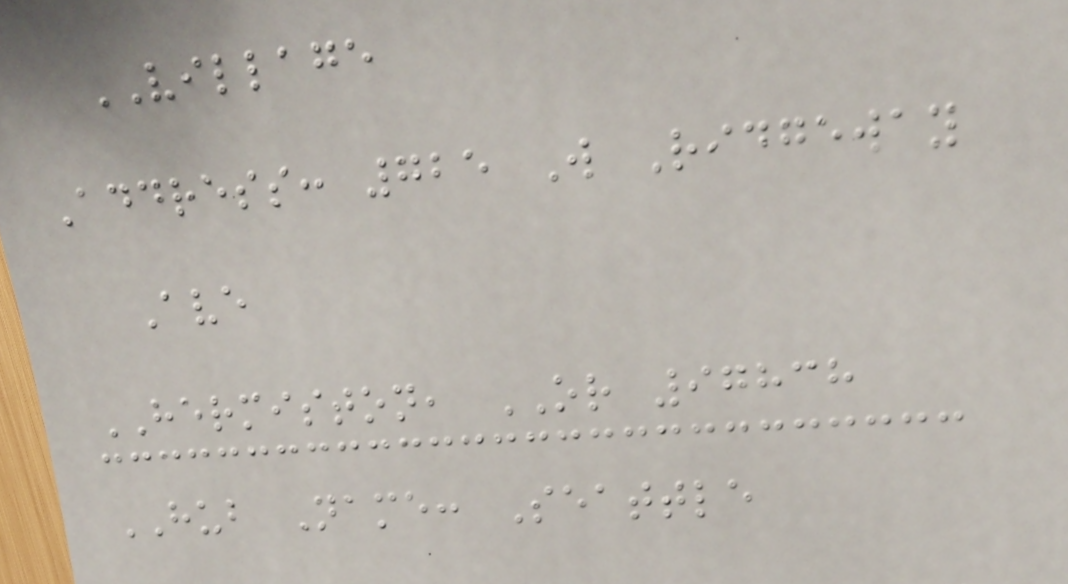VILLAGE
Address: 725 W Ridgeway
Ave
HERMISTON, OR 97838
HUB Name: Seattle
